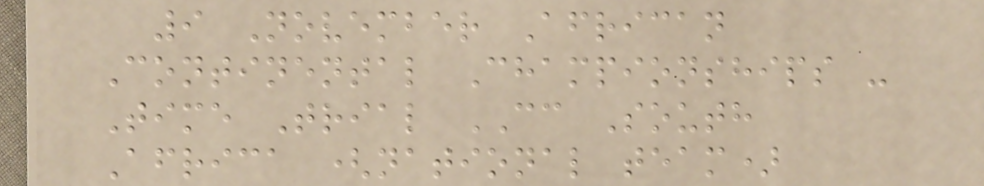9 November African
Continental Championships -
Time Trial CC South
Africa (national team)
